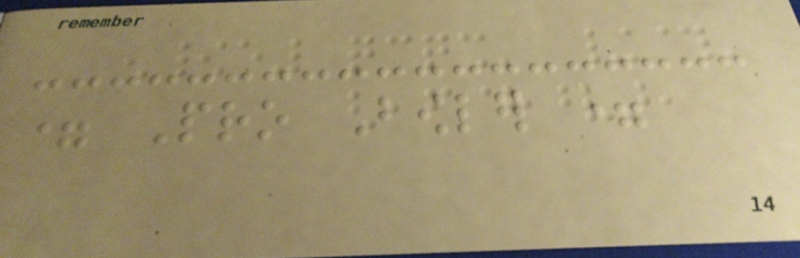= Pro Bowler =
